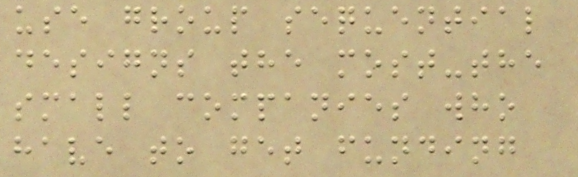use group sequential
designs the most-the
small companies who
have to get funding
